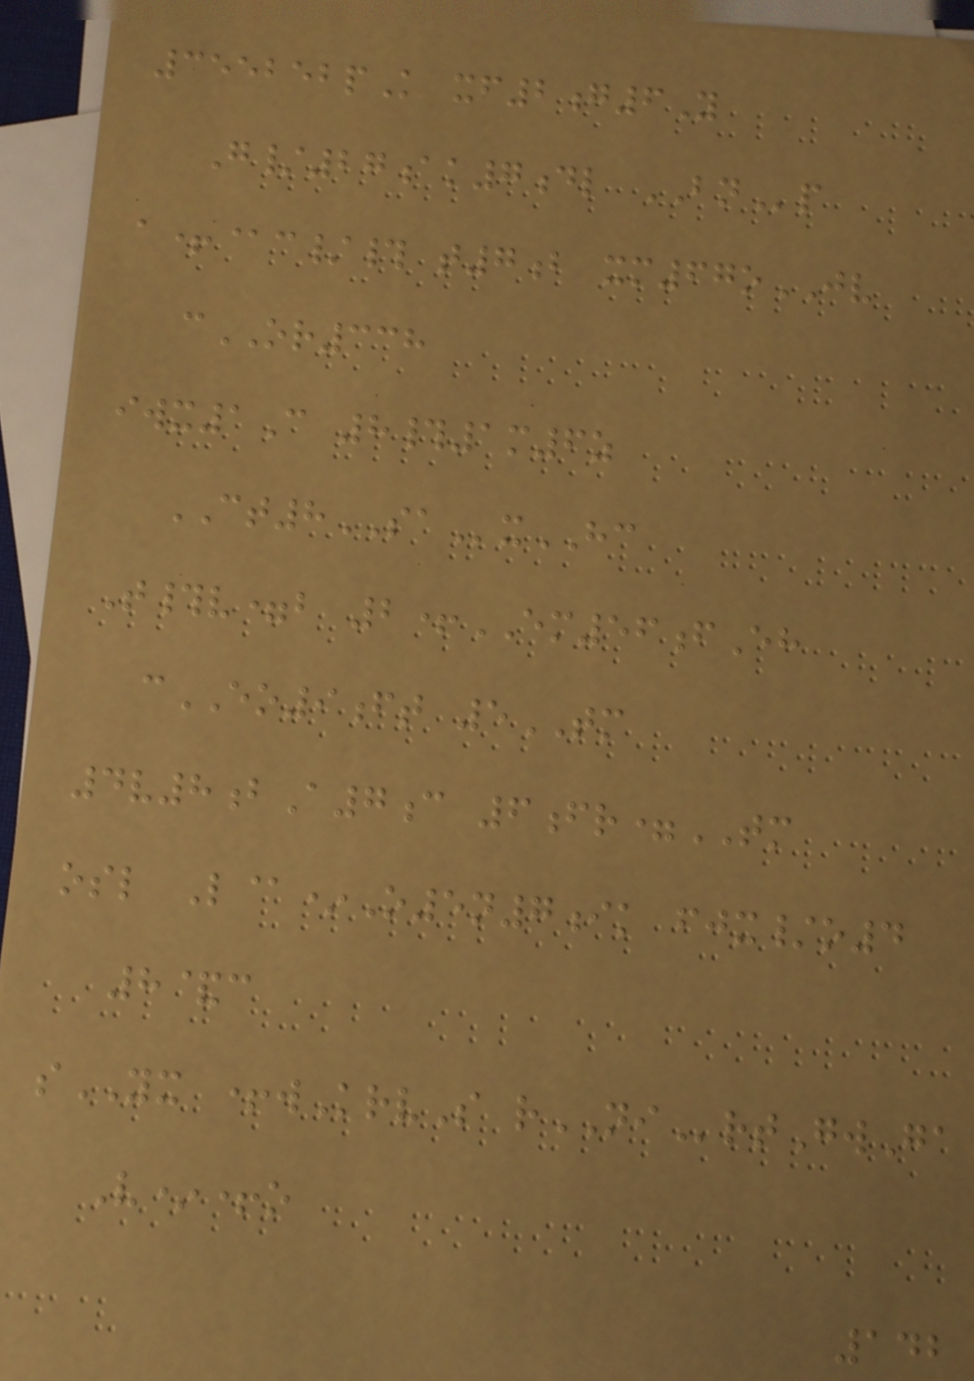355252pK xf2g6Y
G/27ak7dl BNp
a+@c/# t7b xm67oJV
cOR338
iwx1C 8#1m6z
CT8SAxHC
T#v=b 2+EM56fEh
cEO9ft 5TM
4v8bA7c 6fr=TM
osl L@*O5n7ik fjx/o4
8&c
sYX +wKrvS rNIrtGwGa
V*+o
142
